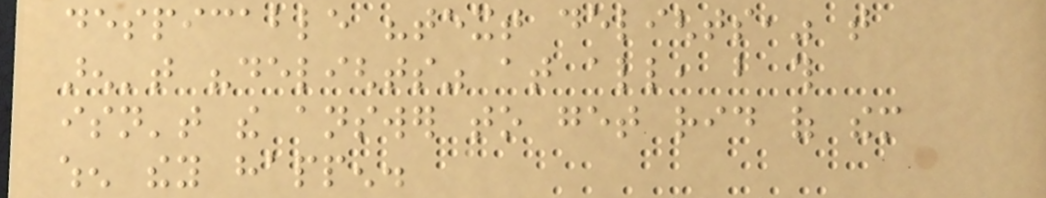despicable "text delights," that
aren't "delights" at all, but this
isn't the answer to get rid of them
when they happen.
